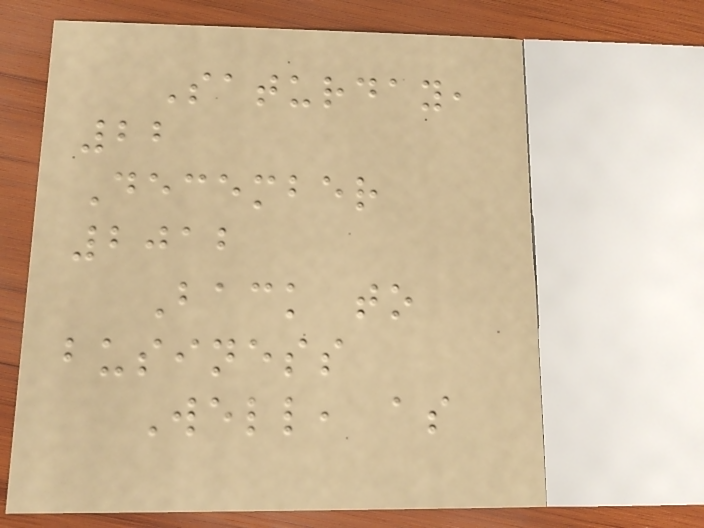Saturday,
22
December
2012
Back to
business
Well, as
